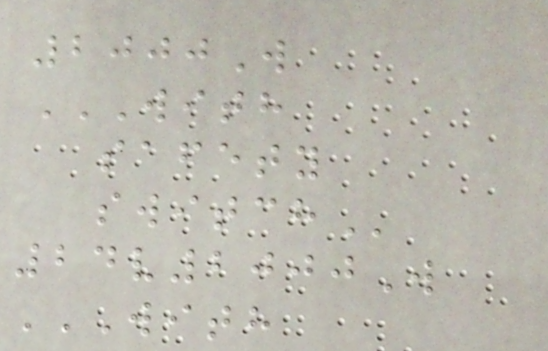2000W
WITH
SAFETY
SWITCH
24v2000W
WITH
